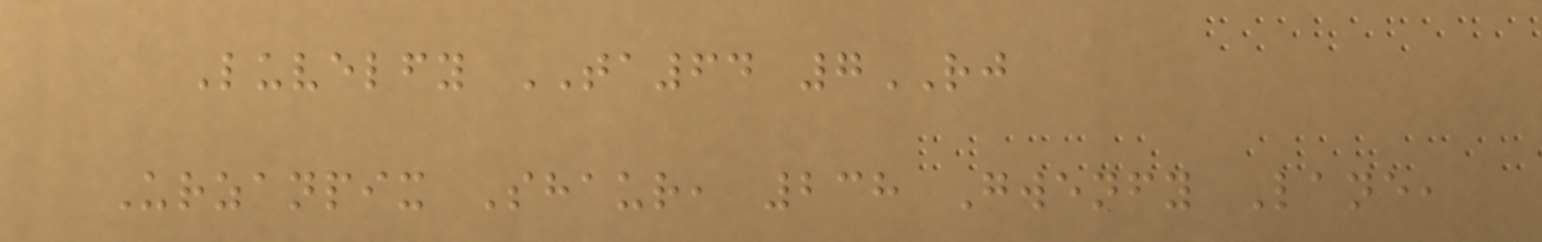Luvelfy TA64 7RJ
Urzanpix Shaur, 238 Gwenfy Lane,
